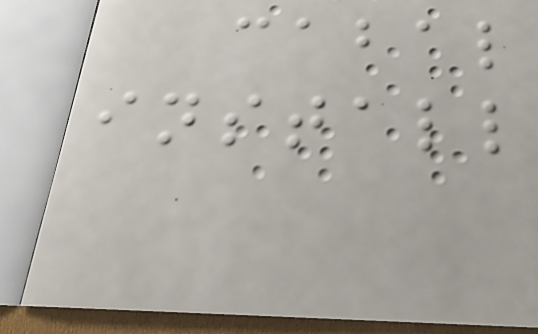cabal
install
